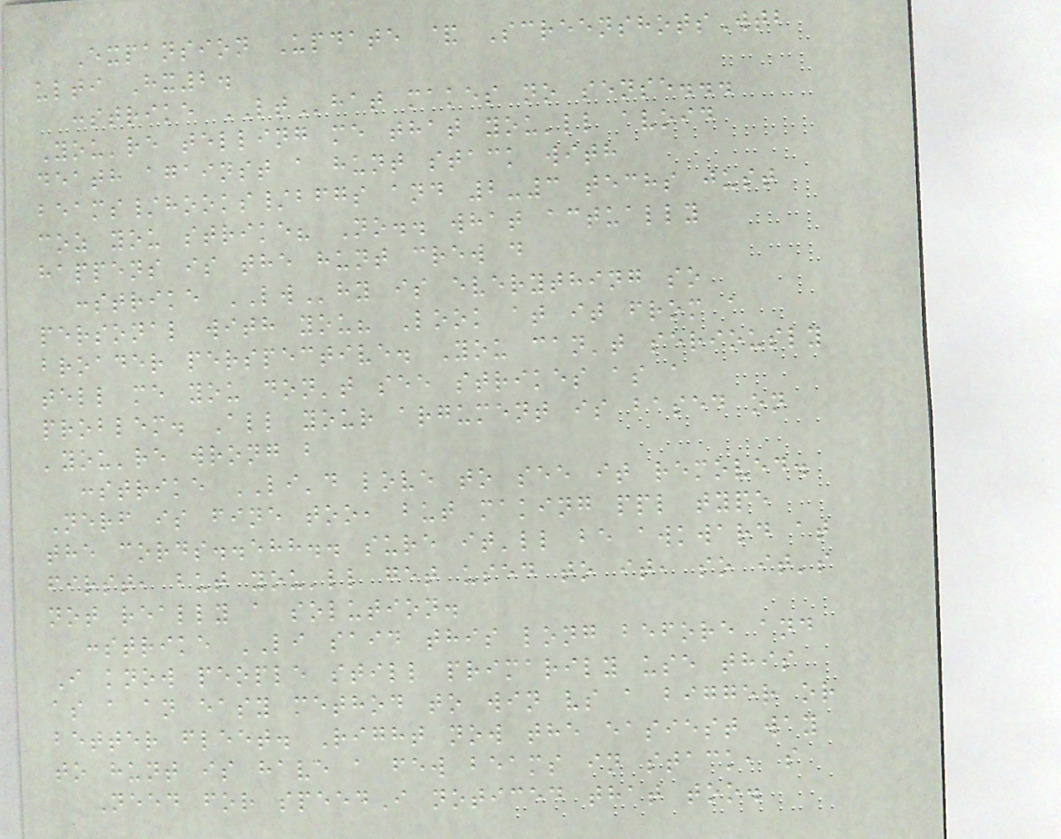Expansion Update & ScreenshotsWtb
ulti Hx2.
:strike LThat makes no sense...
You're telling me that you'll avoid
death against a hunt stack with
beams/hooks/bfgs and 2-3 techs just
coz you strike? No.. what actually
happens is the hunt crew d
:strike LWhy is everything so
personal with you? Look at it from a
broader perspective. You can't seriously
tell me you don't see strikes as a
problem. All your argument is based on
'you're wrong b
:strike LI'd love to see it removed.
Nerf is fine too, but making ppl type
the cords..ehh.. sure it'll be awkward at
first, but you'll get used to it, so it's
not really a solution.
:strike LI said this long before and
I know people still primarily use this
as a an easy method to win vs a bigger or
better fleet. Right now the easiest way
to hunt is have a few beams in stack, s
Need for speedI noticed that too.
